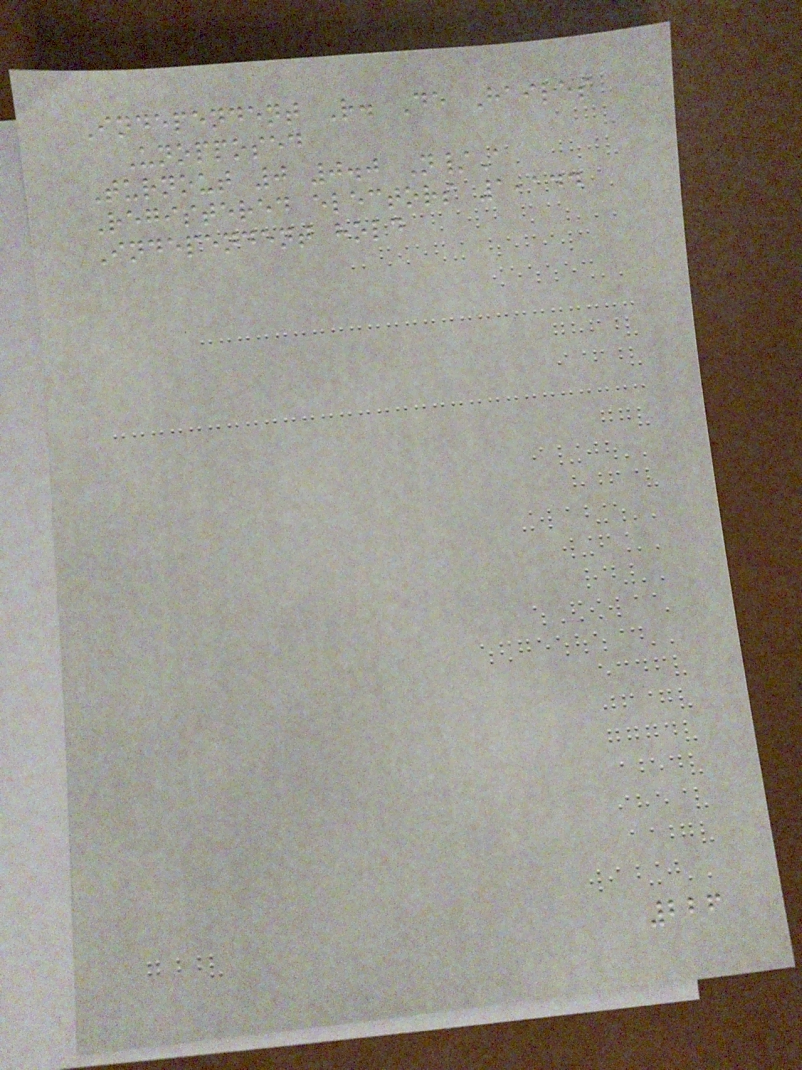Independent R. De Hailes
Unopposed
Turnout 0 0.0 N/A
Registered electors 1,144
Independent hold
226
